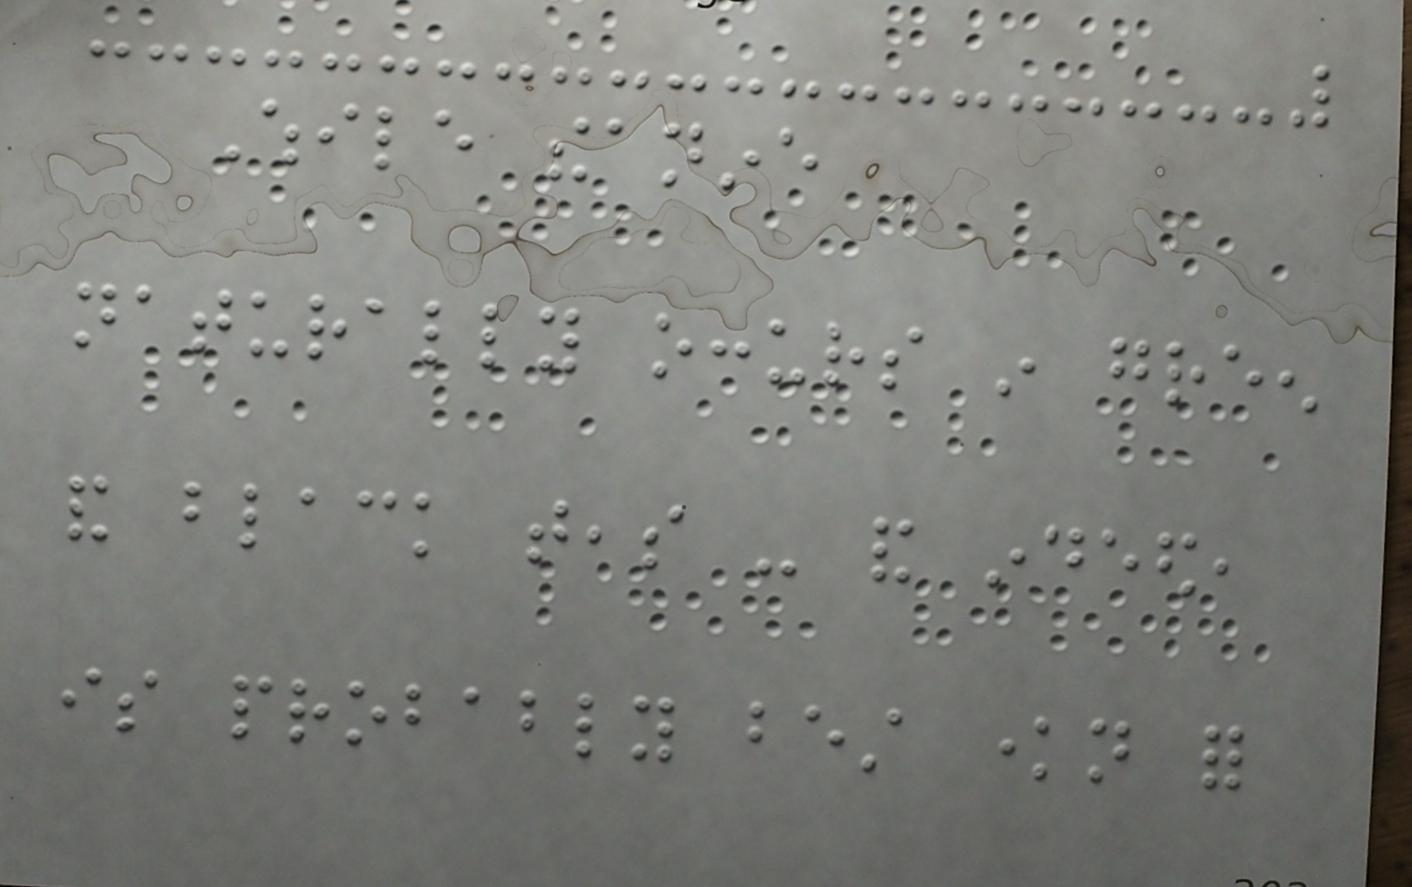While theanine
naturally occurs in green
and black teas - and indeed,
is probably best known for
